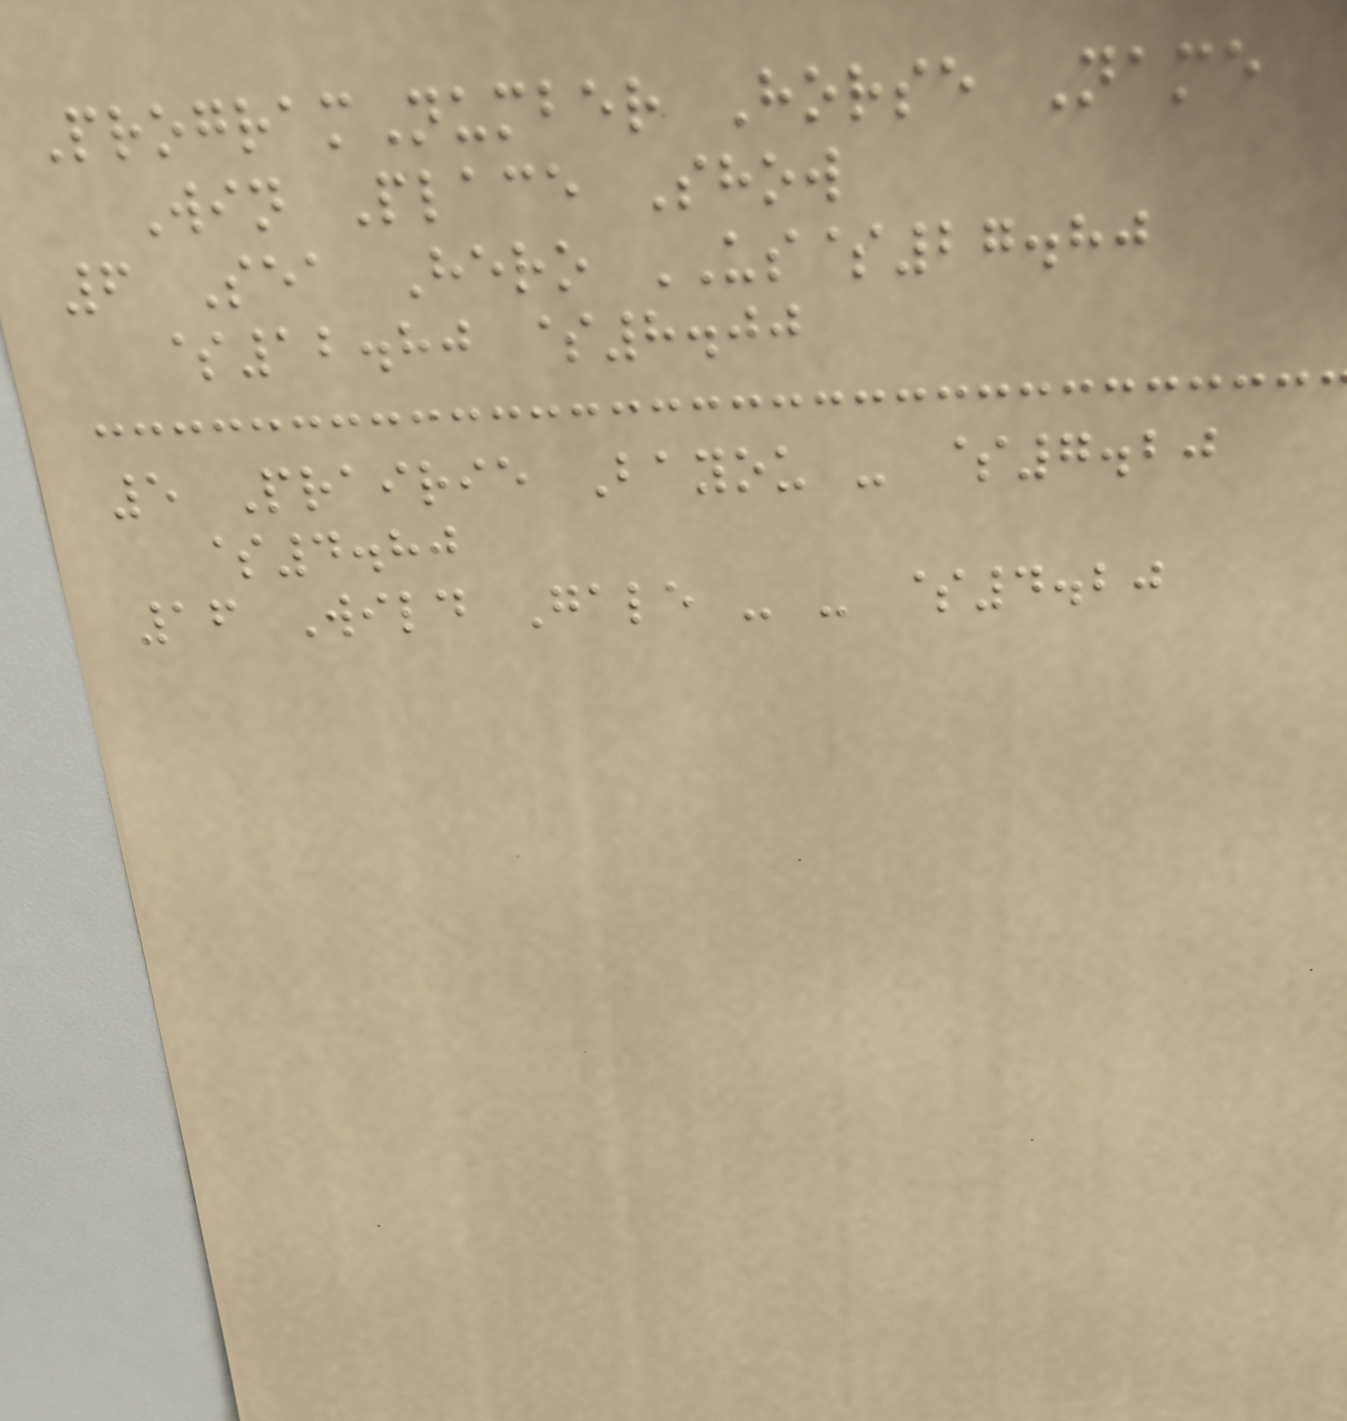ProgramNumber Horse Name
Win Place Show
6 Sea Hero US$27.80
$12.80 $8.00
5 Prairie Bayou - $7.20
$4.80
16 Wild Gale - - $4.20
